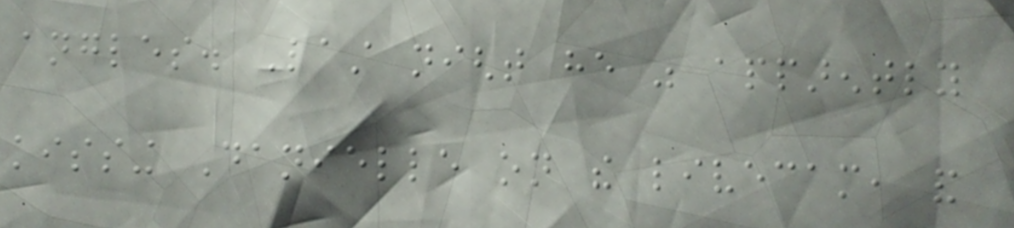angles. Last night he was apparently
kissing Danielle on the livecam, and
